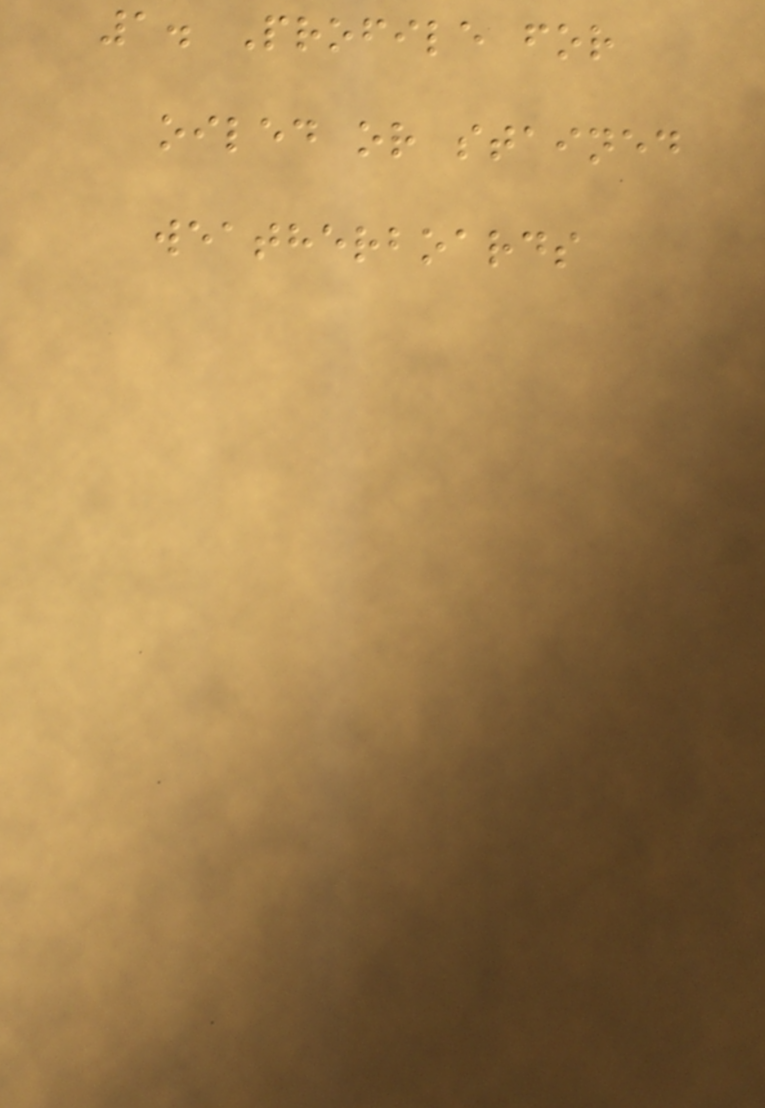1. Profile for
oiled or stained
weatherboards
